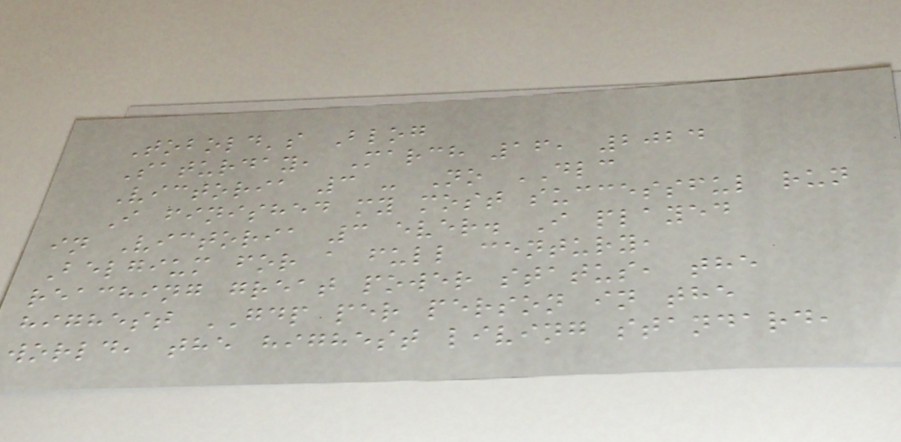Tobold's Blog
Saturday, March 16, 2024
Victoria 3 - No DLC
I finished my most successful run
in Victoria 3 ever. I played
Belgium for a full century,
reaching great power status, the
highest GDP per person in the
world, the highest living standard,
